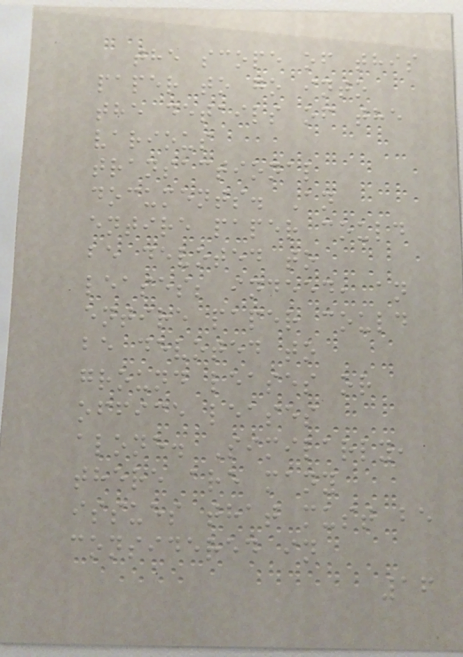the scope of this
paper to go into
the details of the
various
transactional
documents. An
entire paper could
be devoted to
leases; indeed, an
entire paper could
be devoted to
ground leases or
office leases
alone. Similarly,
there are many
issues that must be
considered in
16
